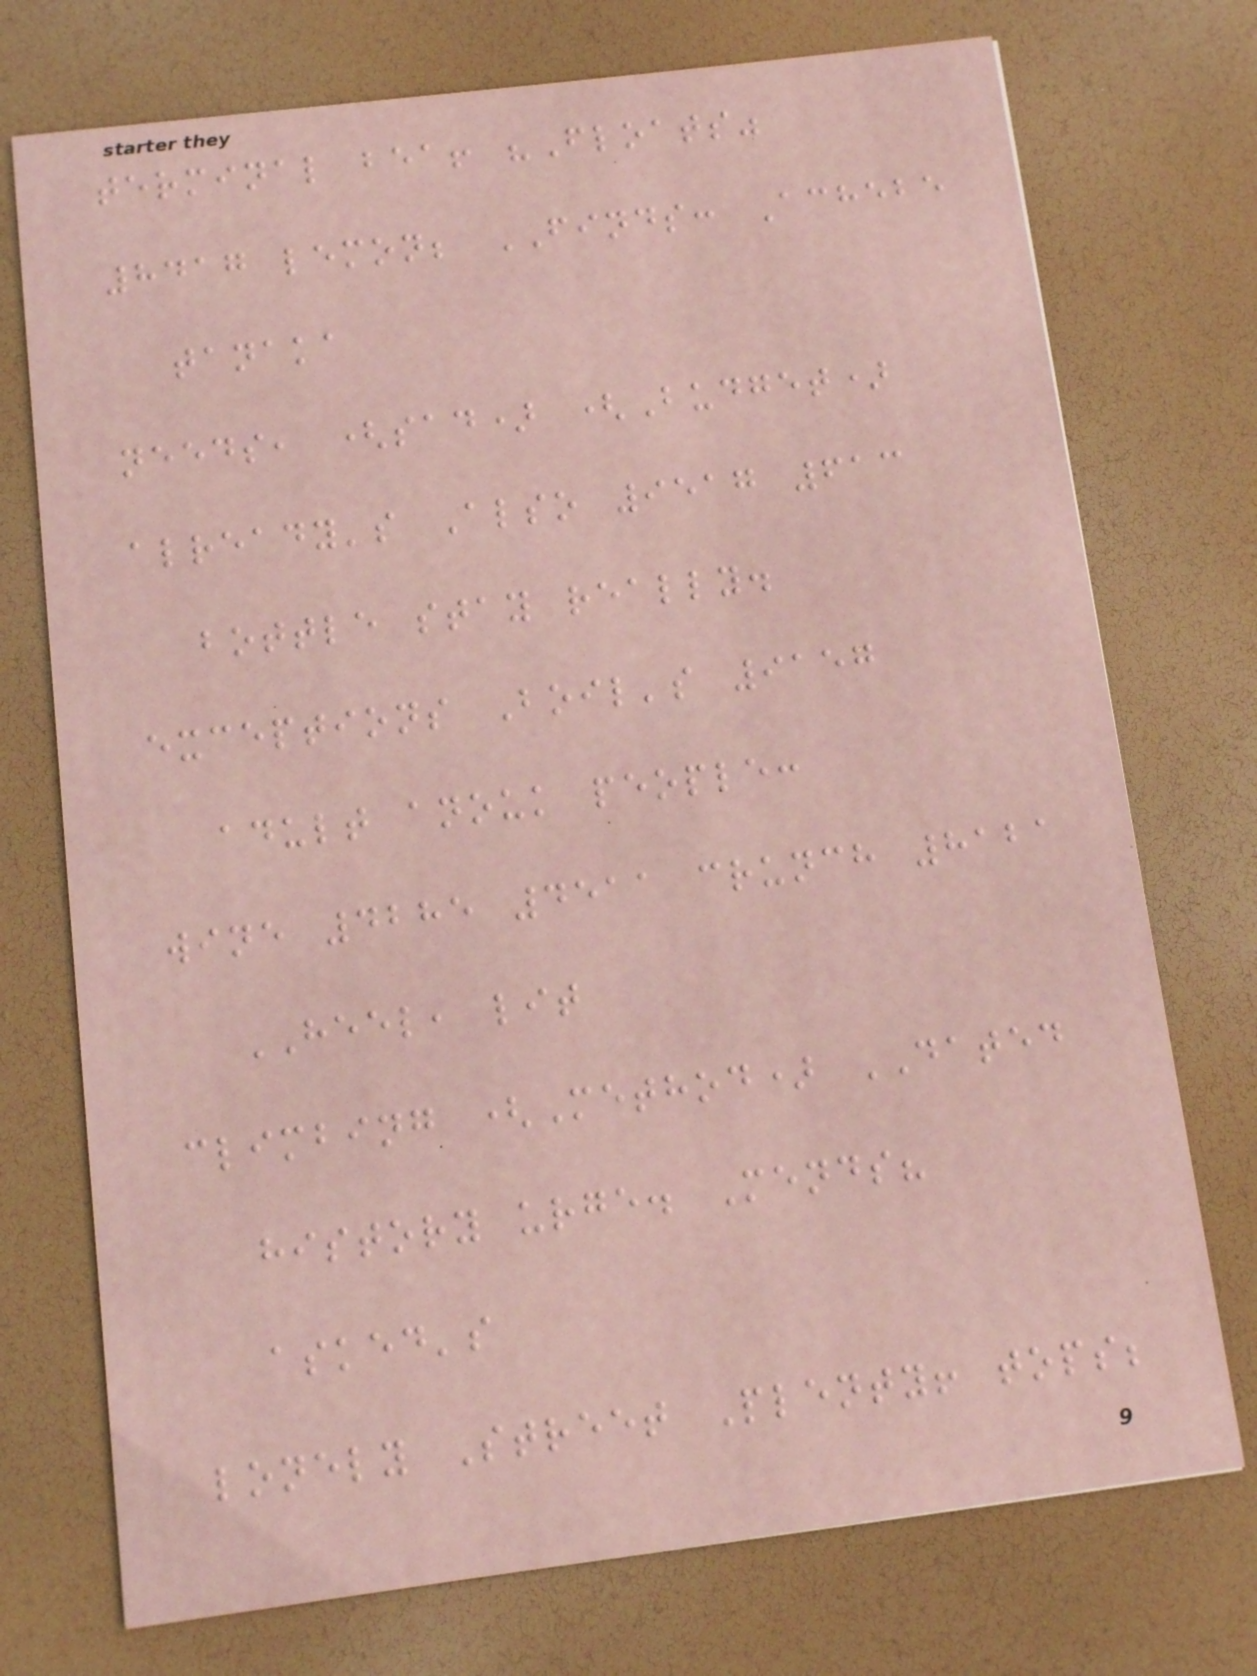terminal bea! "Floats"
8417 lemon; FINDS: Achebe
tanaka
needs, (sad) (Budget)
already's Also 9517 613
bottle stay really.
exceptions Boil's 9157
adult anouk people:
wine 4285 4511 crunch 8121
HEEL, lit
climbing (Method) DATED
history urge. Mends?
asked's
lonely Street Plenty! tops;
